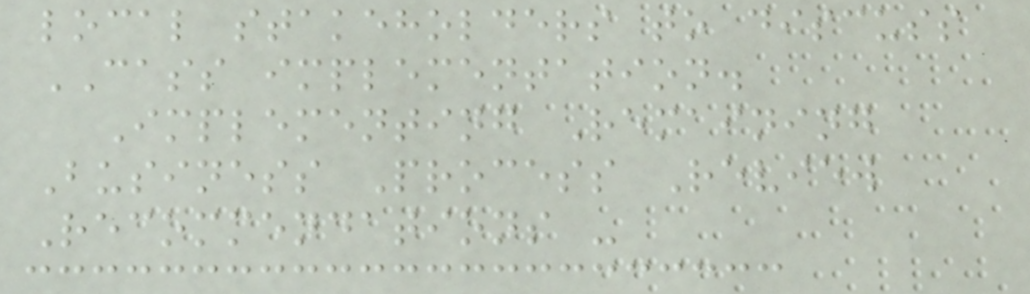local stakeholders to discuss
CASS implementation.
Implementing Remaining
Business Process Review
Recommendations -
